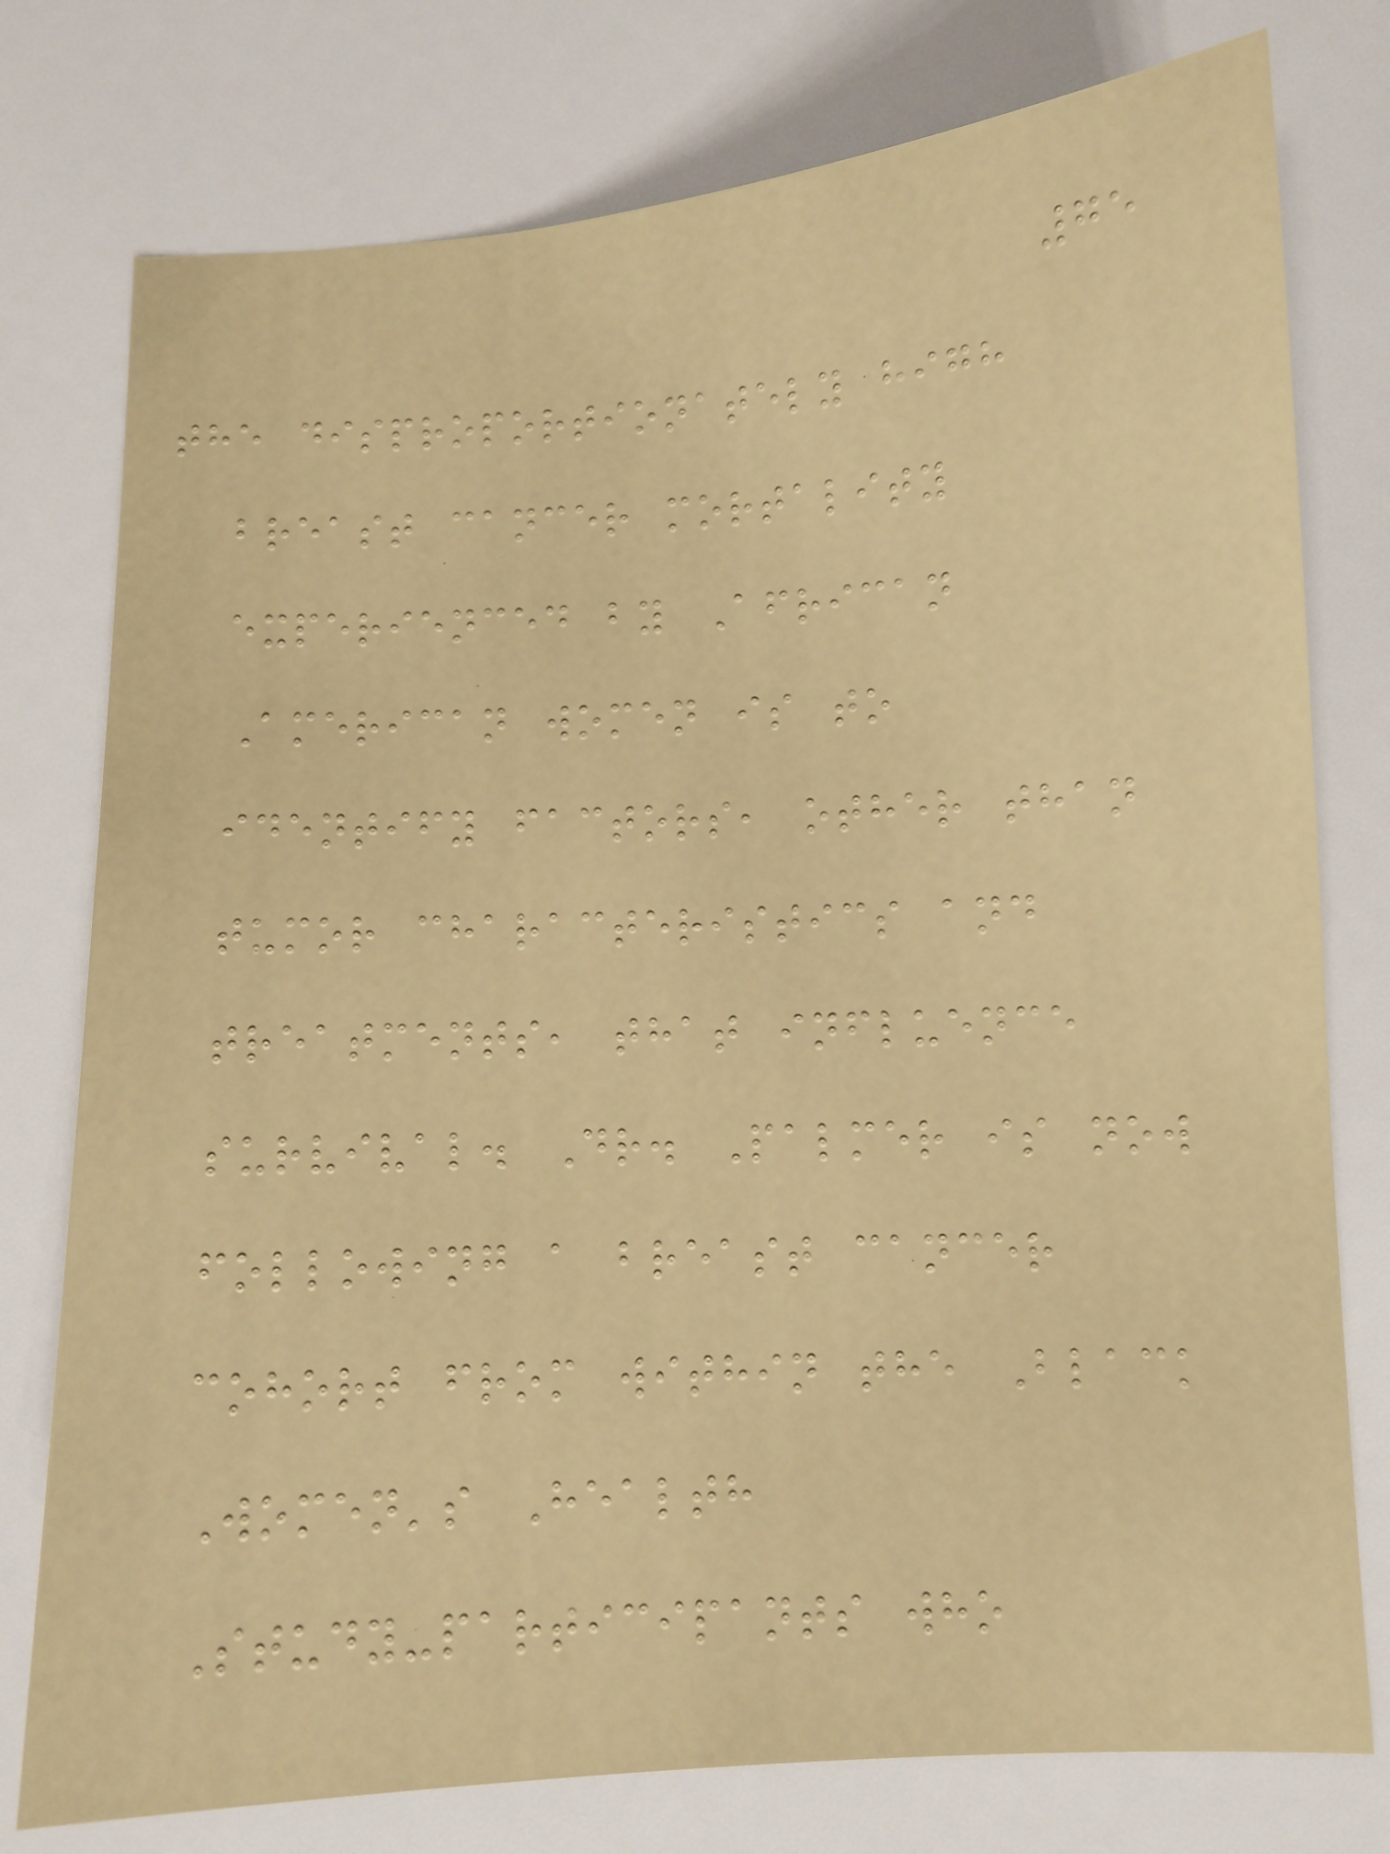75
the disproportionately high
breast cancer mortality
experienced by African
American women is to
identify factors, other than
tumor characteristics and
treatments, that influence
survival. Dr. Palmer is now
following a breast cancer
cohort from within the Black
Women's Health
Study-participants who
